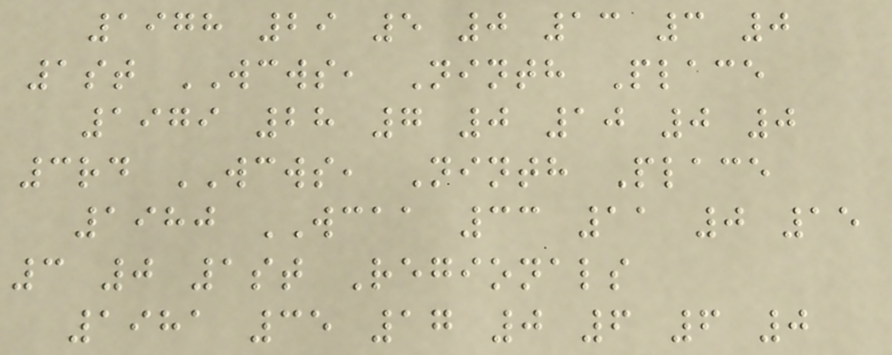1978 29 5 0 13 3 0
1st WCWS, Ninth Place
1979 28 7 0 10 0 0
3rd WCWS, Ninth Place
1980 WCAA 33 11 0 15
3 0 1st Regionals
1981 35 17 0 6 6 0
